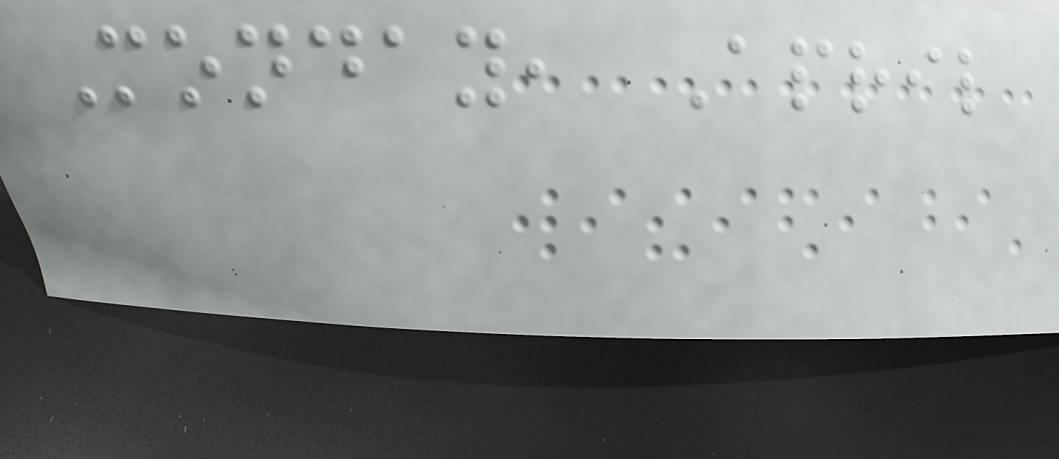Monday, April
